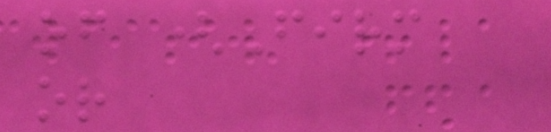of (Firm
or
